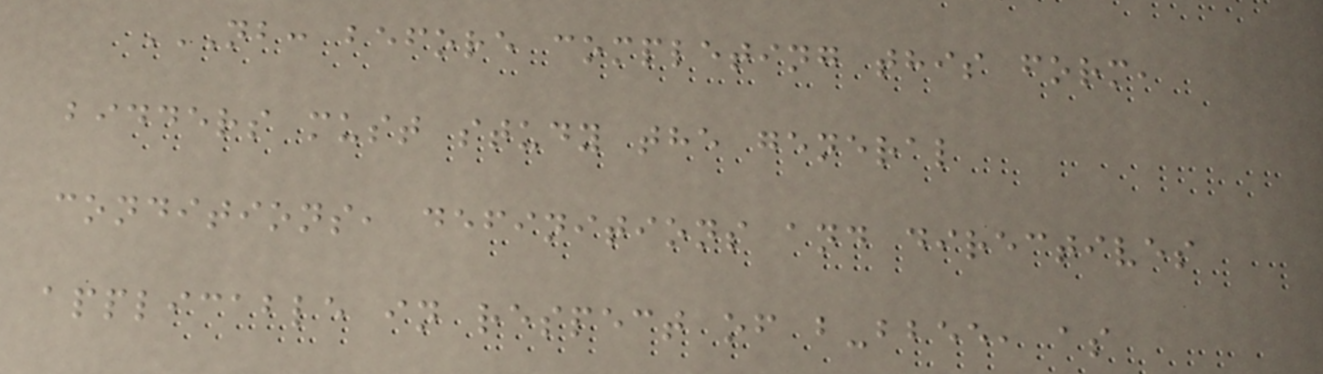NB: BEFORE COMPLETING THIS FORM,
BIDDERS MUST STUDY THE GENERAL
CONDITIONS, DEFINITIONS AND DIRECTIVES
APPLICABLE IN RESPECT OF B-BBEE, AS
